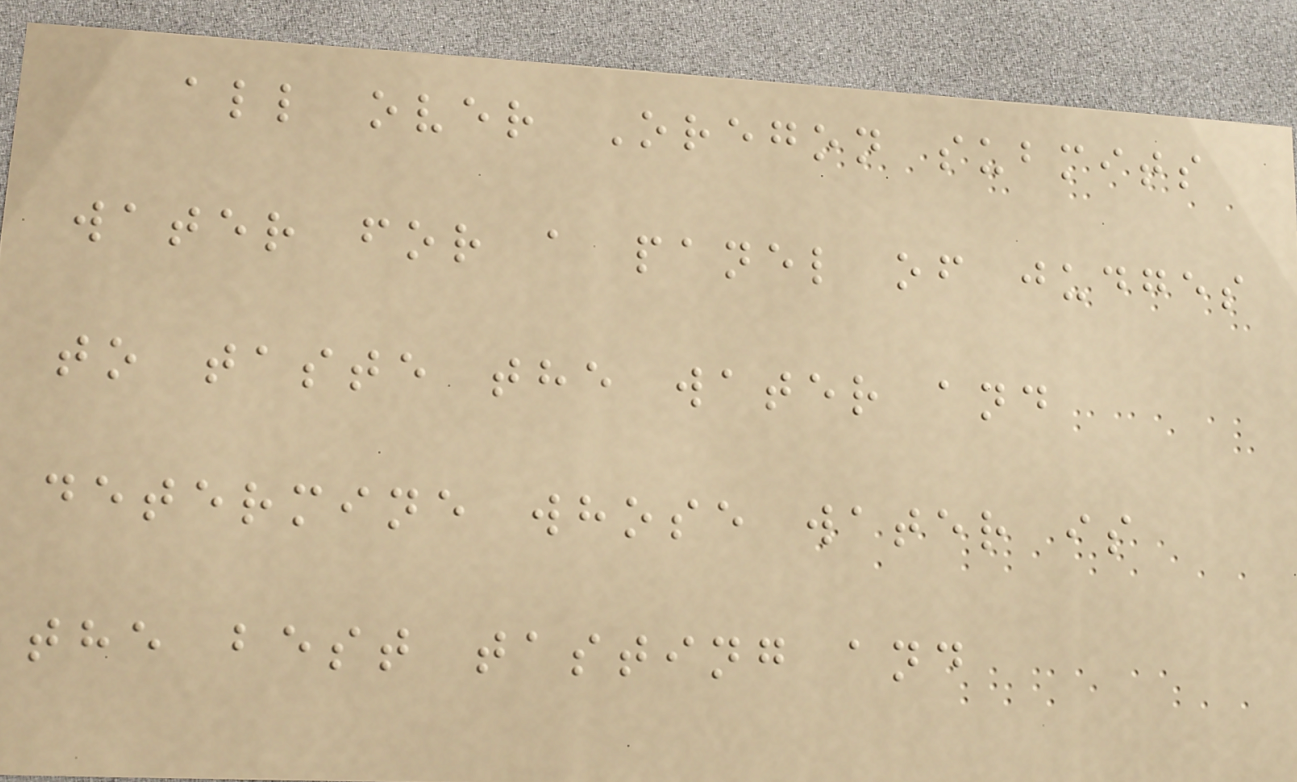all over Oregon submits
water for a panel of judges
to taste the water and
determine whose water is
the best tasting and
